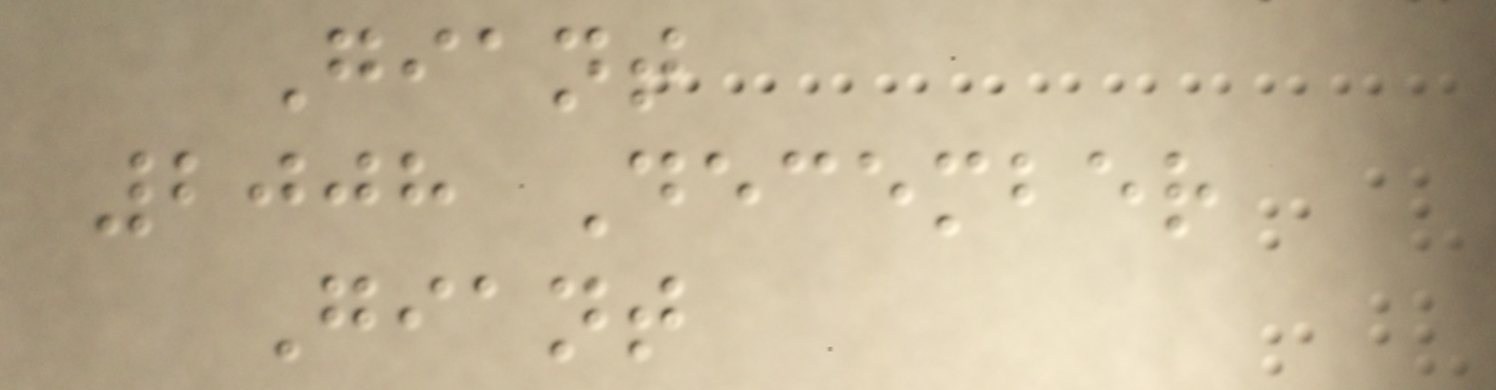Giant
2008 December
Giant
